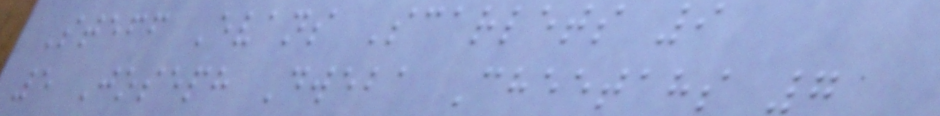Steff Evans Scarlets 9
5 Joseph Dweba Cheetahs 7
